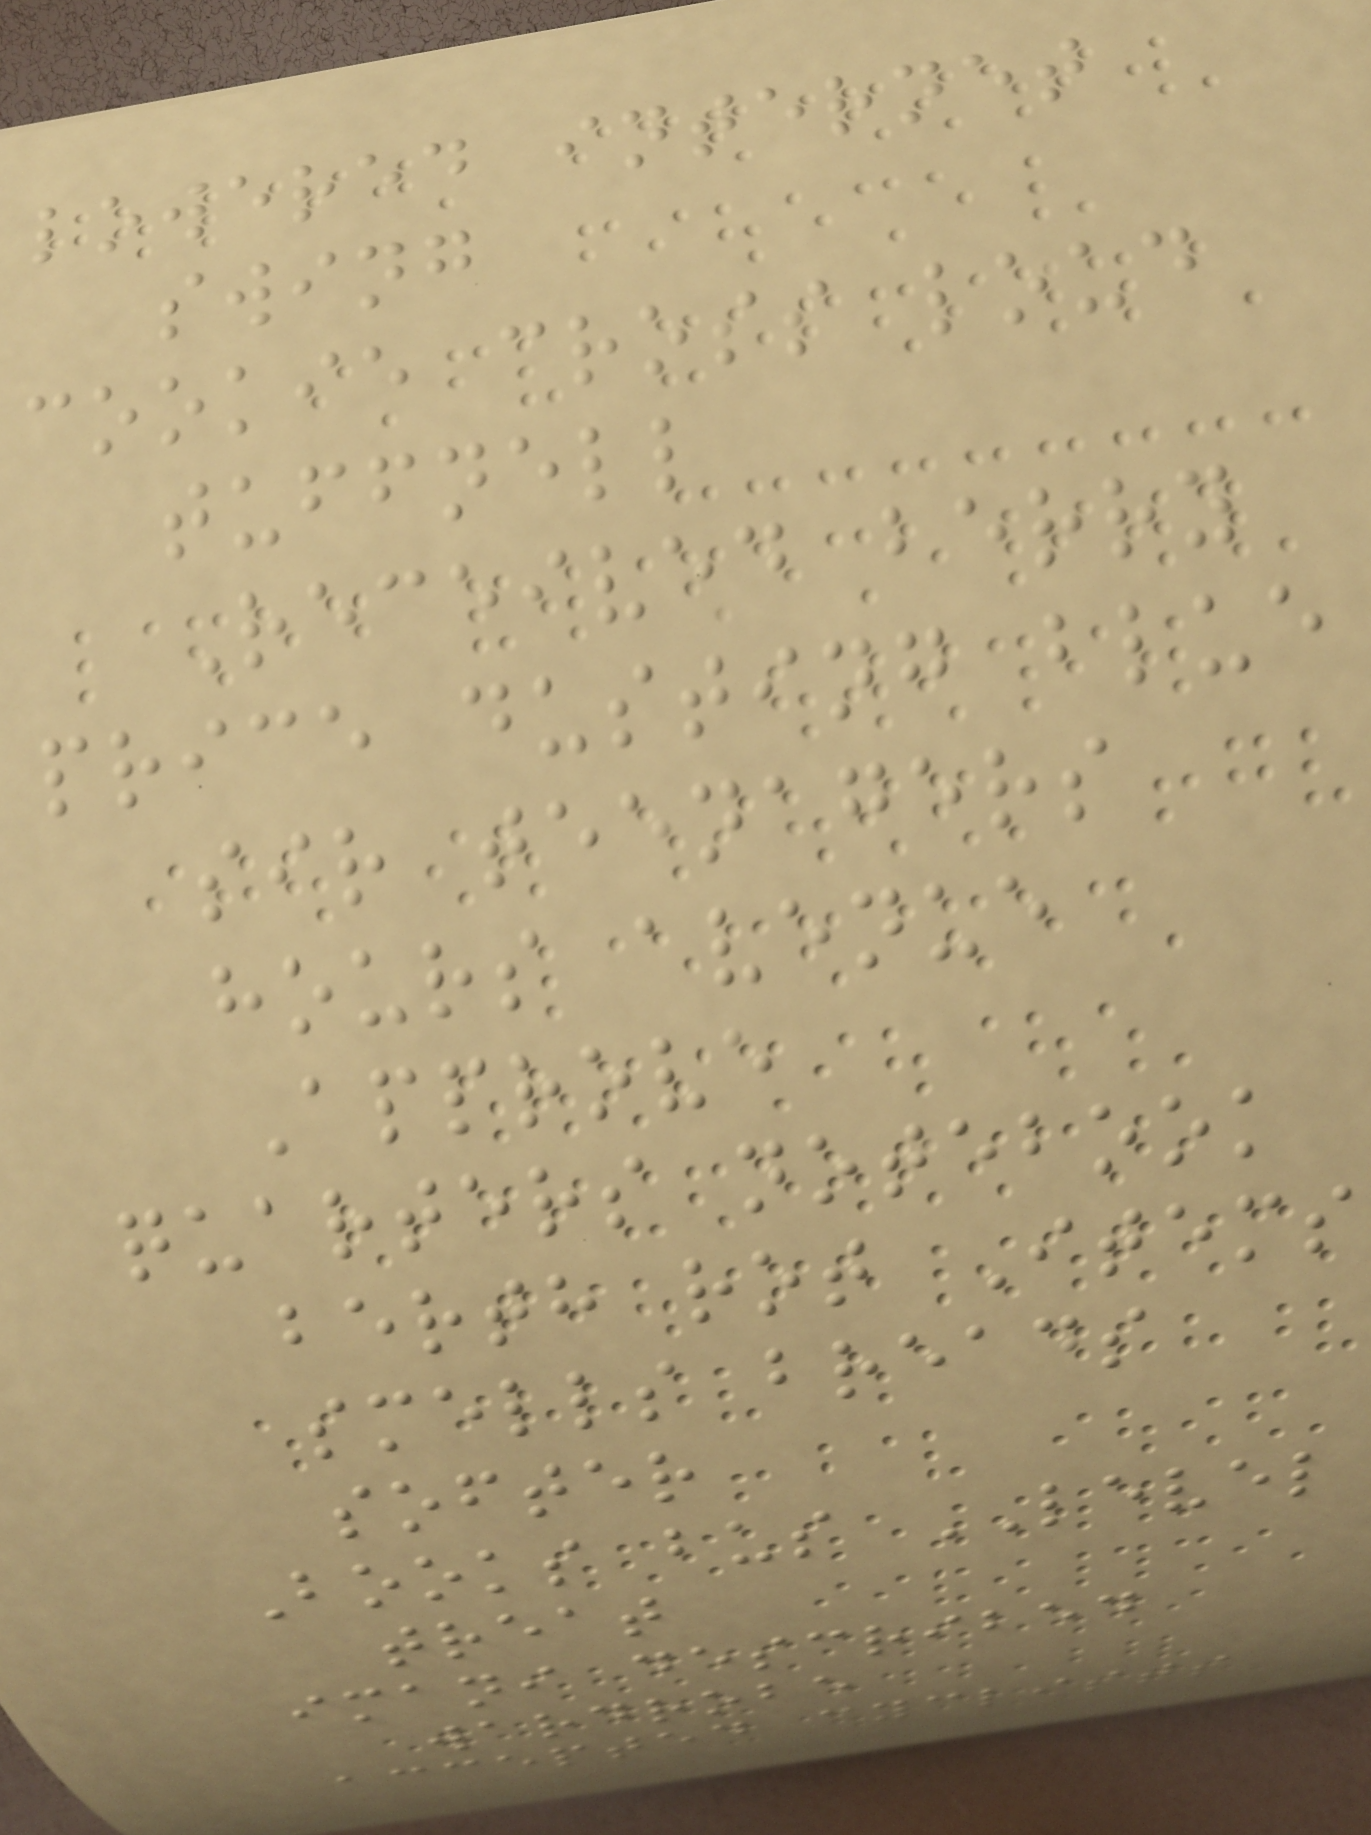lowered internet
swing
cookie cross loud
tuffnell
Received berry
price dusting blue
sir teenagers
hours avenue
Approve
quarters notebook
berth rot Items
smells breads
softer
Books bus LEVEL
treat
imani described
wardrobe
accepted cyclists
